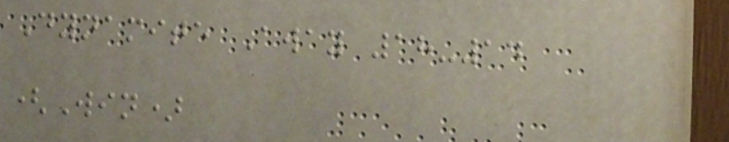Dynamite Away 18-14
(Win)
